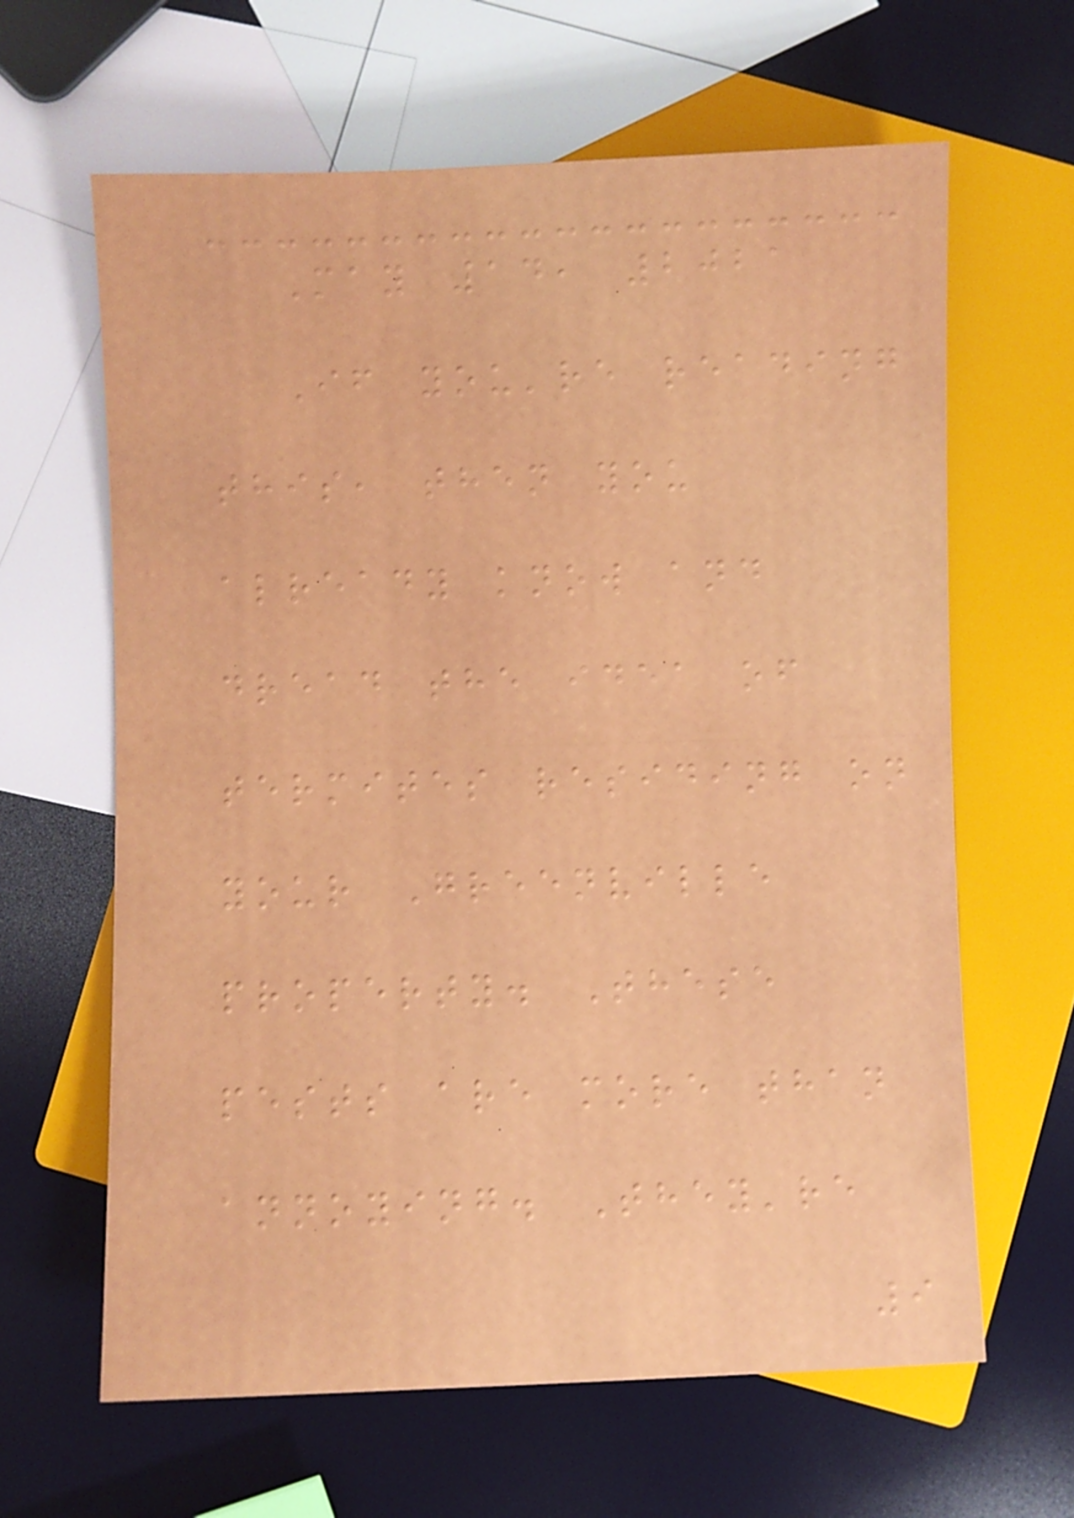May 14, 2021
If you're reading
this, then you
already know and
dread the idea of
termites residing on
your Greenville
property. These
pests are more than
annoying. They're
9
